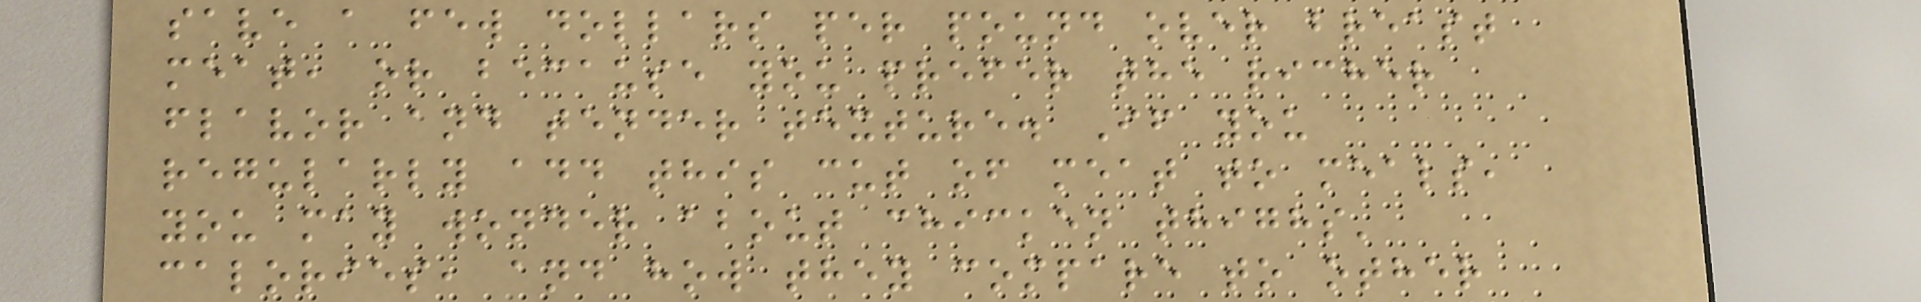save a few dollars per pound over breast
meat, or because you prefer the richer
flavor and tender texture. If you
regularly add this cut of meat to meals,
you may wonder about chicken thighs'
calories, and how they compare to other
